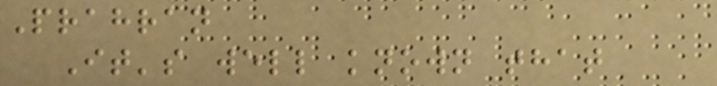Prahran
It's well known that
